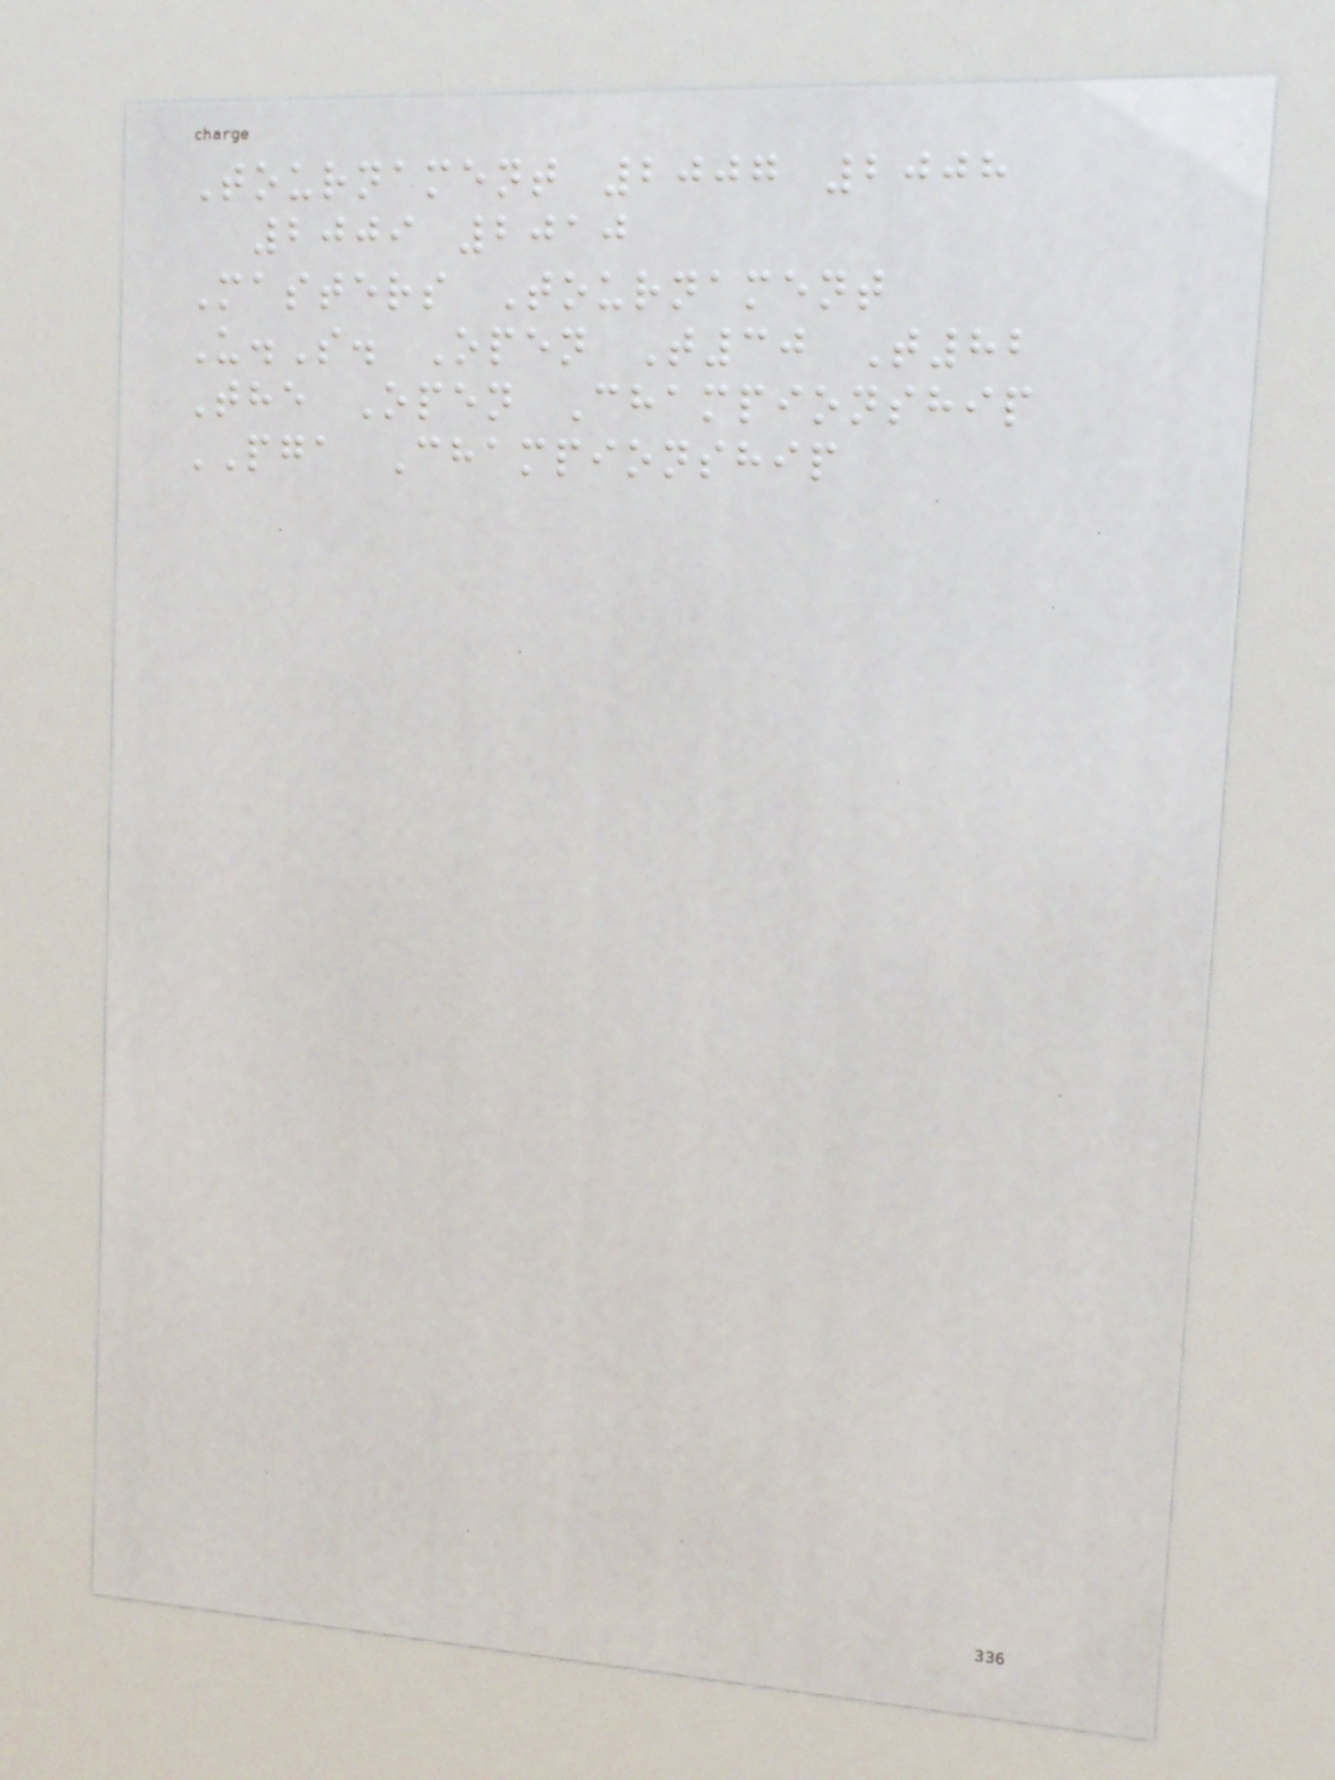Tournament 2007 2008
2009 2010
Masters Tournament
U.S. Open T30 T82
The Open Championship
PGA Championship
